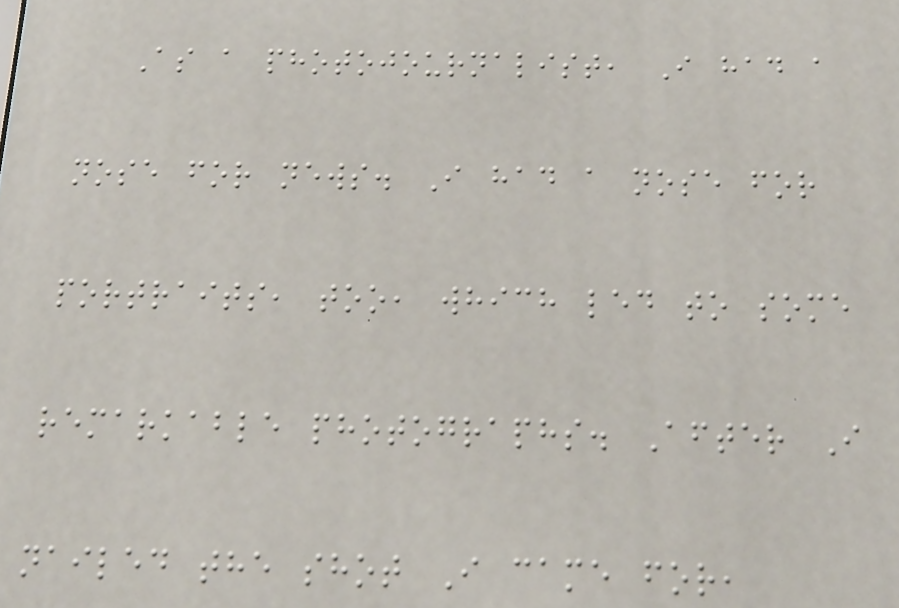As a photojournalist, I had a
nose for news. I had a nose for
portraits, too, which led to some
remarkable photographs. After I
nailed the shot I came for,
